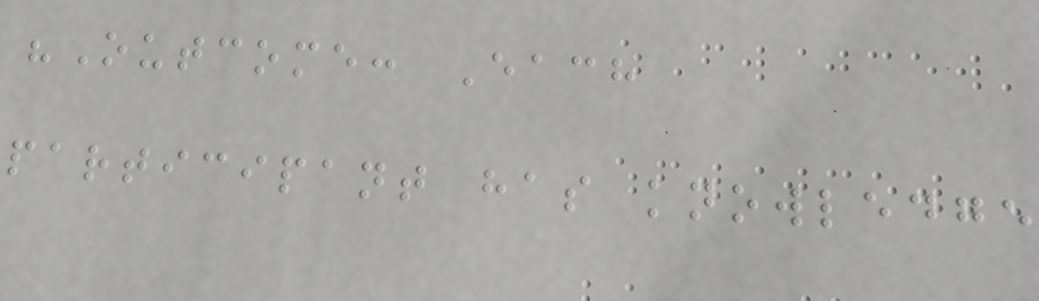"Outcome: Each
participant has knowledge
